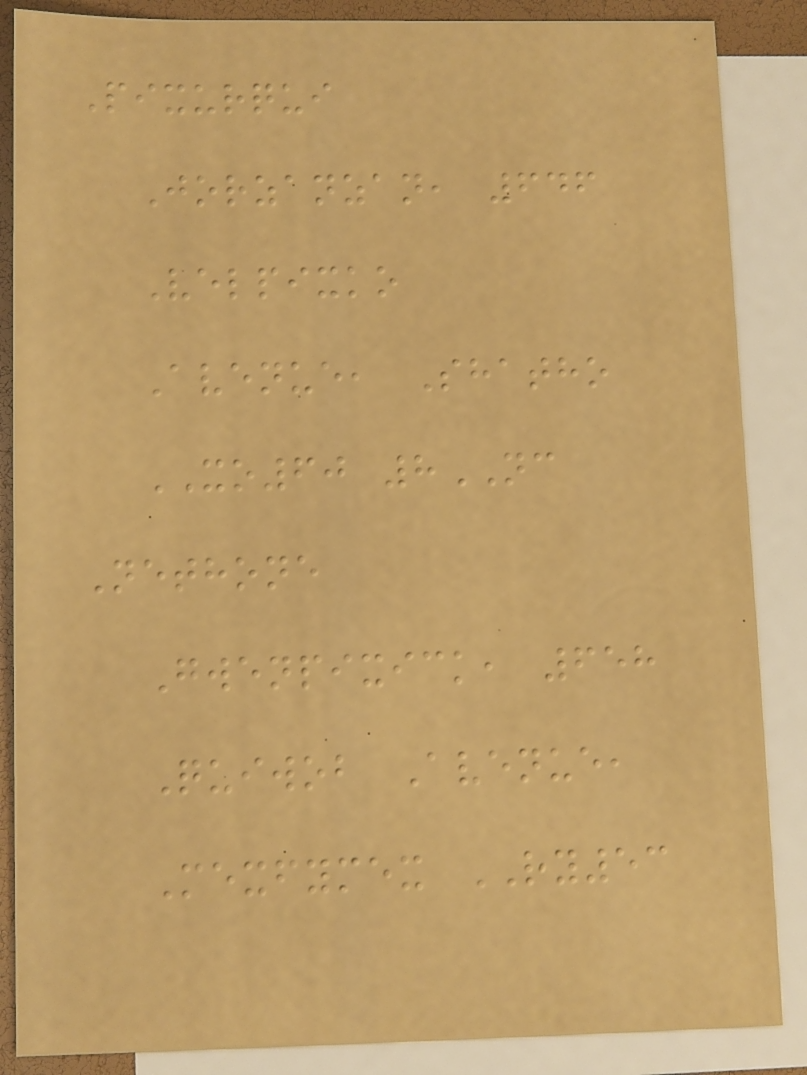Pixurqui
Jorzanzan, 646
Velpixko
Avenue, Shatho
XO60 8NC
Nethone
Gwenpixick, 658
Quiwob Avenue,
Mexfymex RY53
